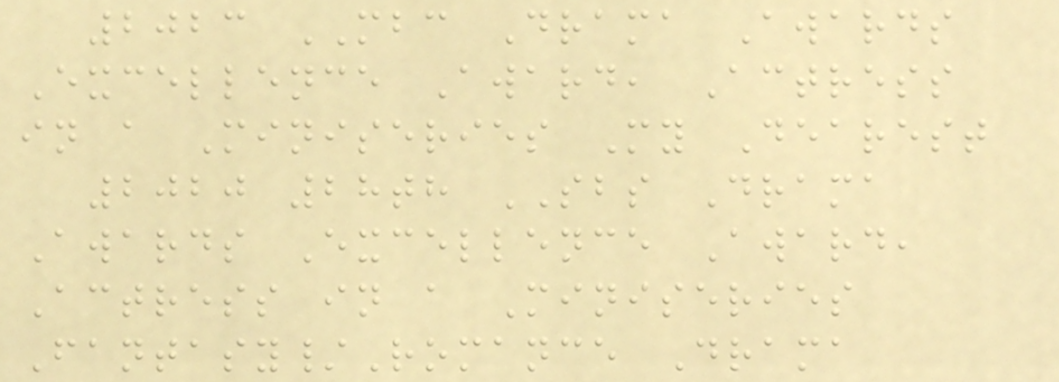2023 MBC Drama Awards
Excellence Award, Actress
in a Miniseries My Dearest
2020 28th SBS Drama
Awards Excellence Award,
Actress in a Miniseries
Fantasy/Romance Drama
